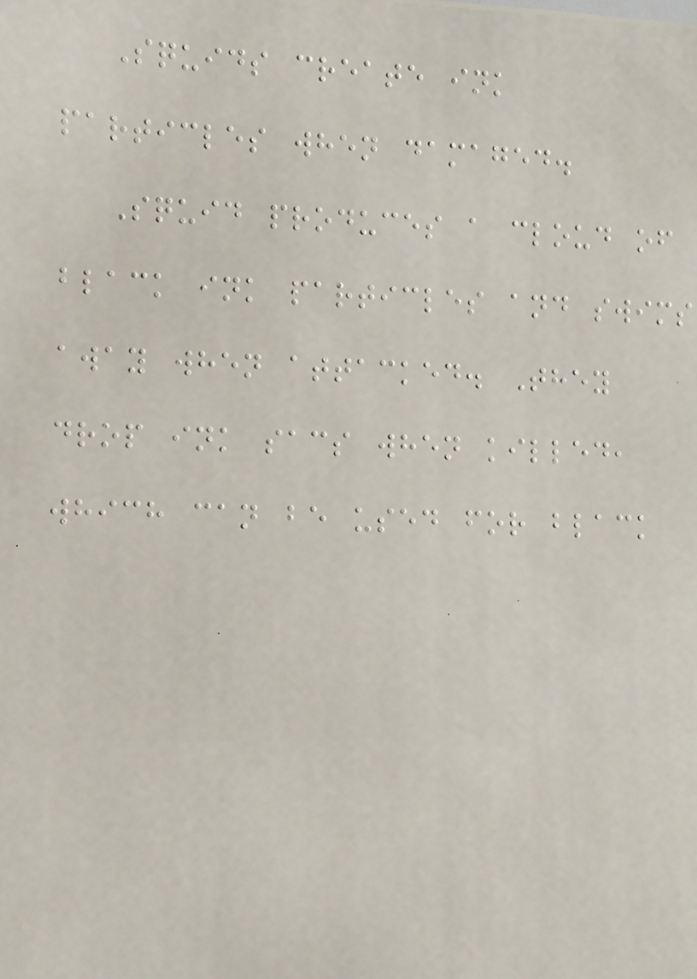Squids create ink
particles when damaged.
Squid produces a cloud of
black ink particles and swims
away when attacked. They
drop ink sacs when killed,
which can be used for black
